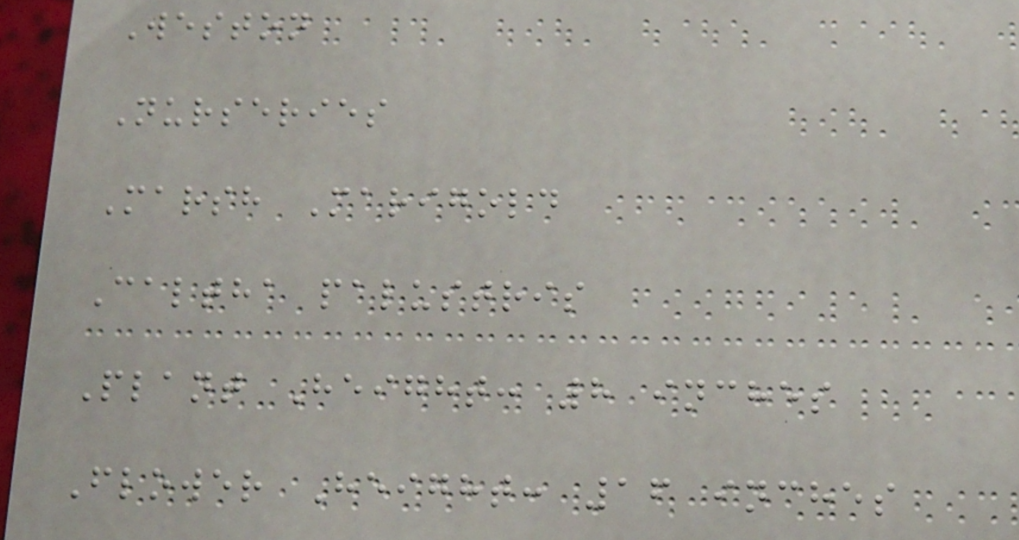Weston
Nurseries
Marsh Marigold
Caltha palustris
Plant Height: 8 inches
Flower Height: 16 inches
